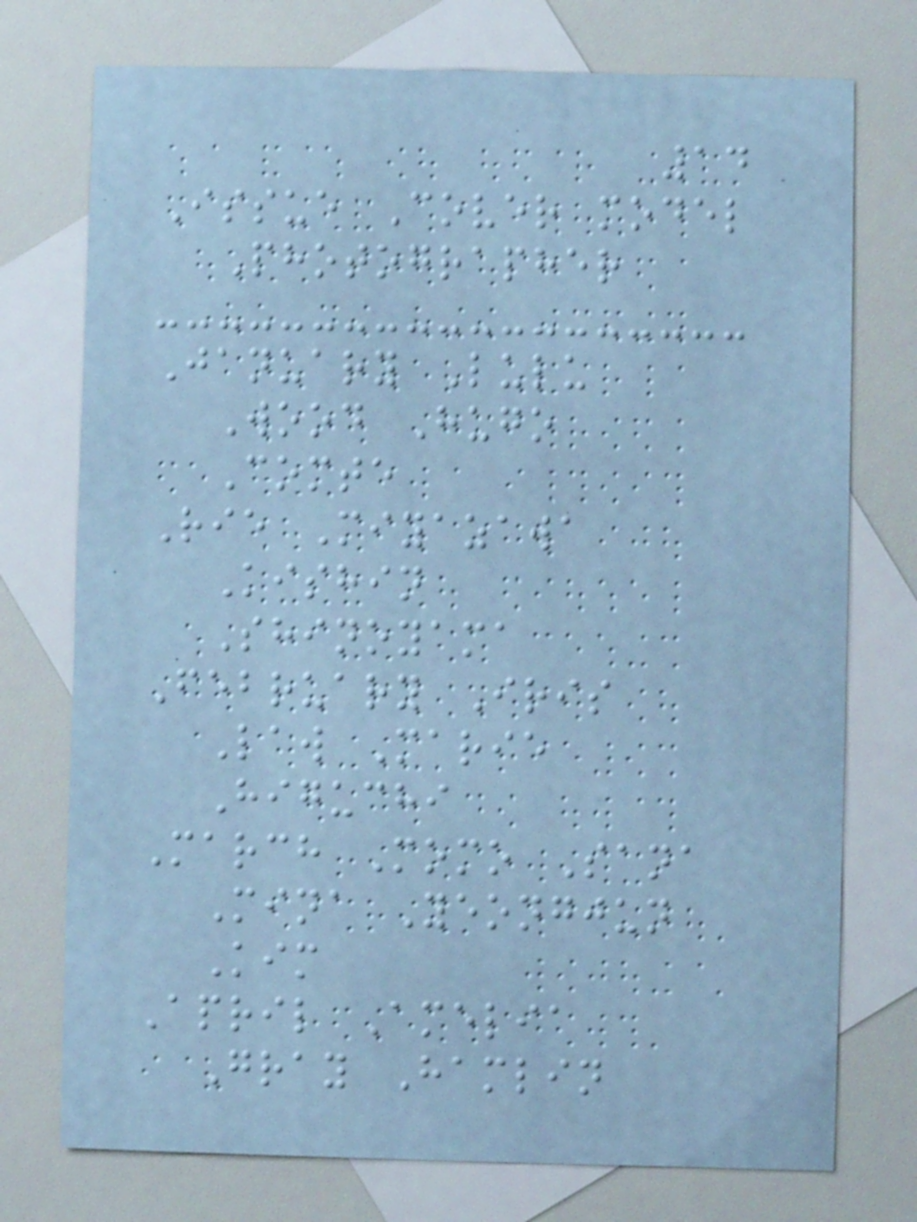14
Issue Cover model
Photographer
January Lulu
Wood Hugo
Comte
Rie Miyazawa
Kishin
Shinoyama
February Iris
Law Marie
Higuchi
March Momo Sana
Mina Yeongjun
Kim
April Amelia
Gray Hamlin
